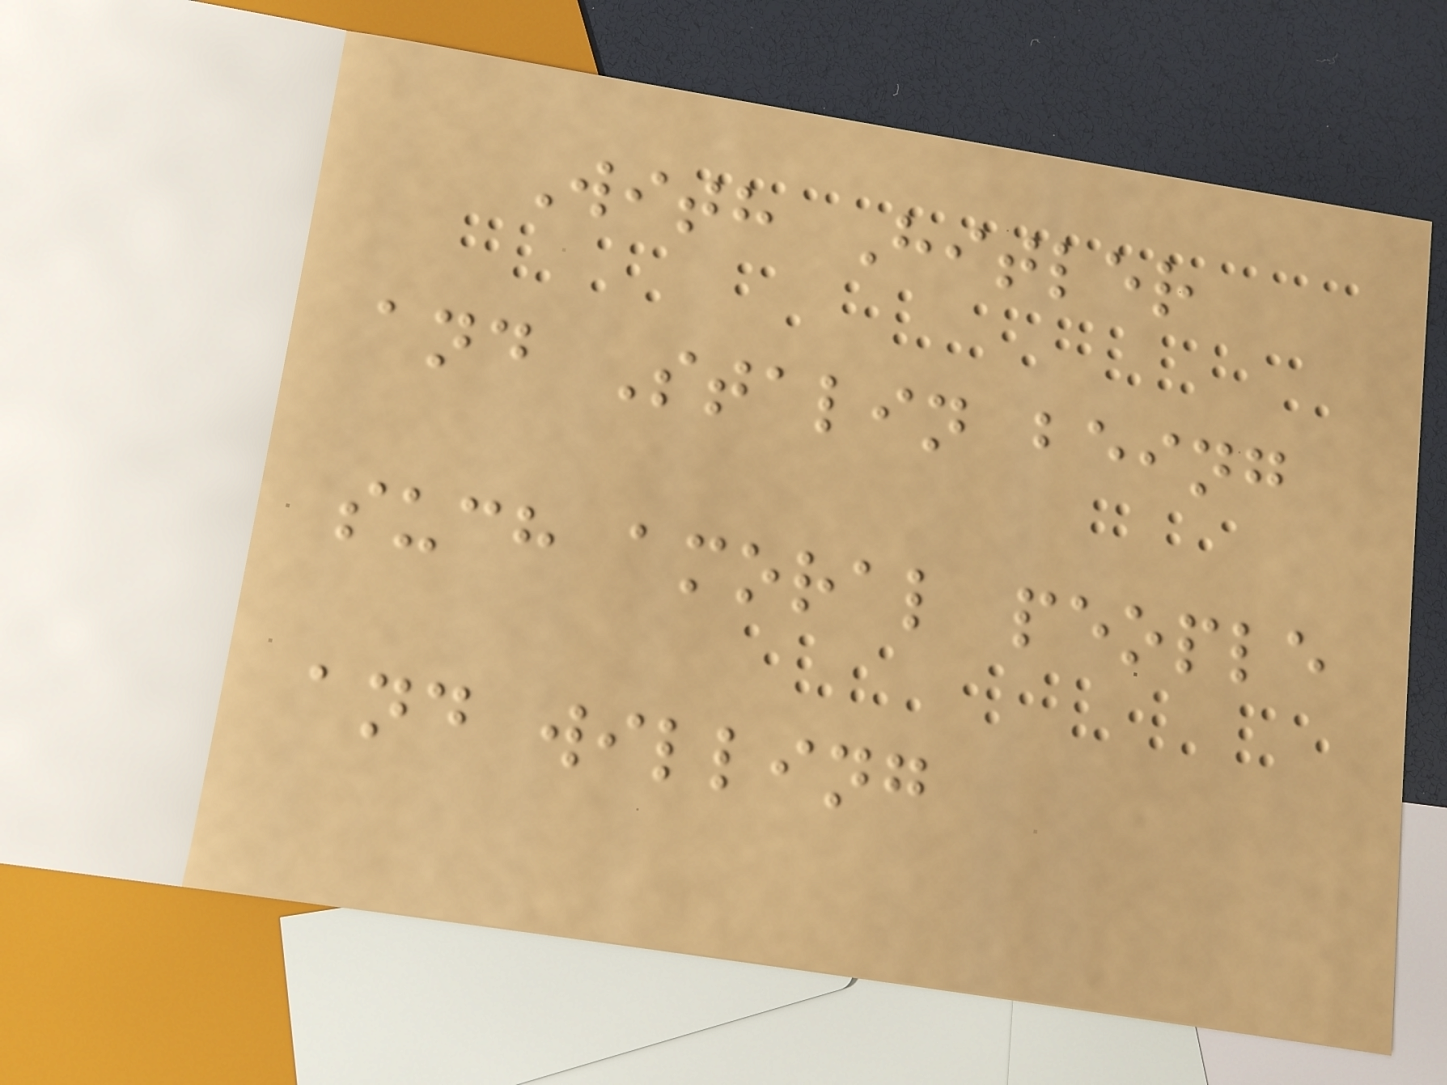With Hitler
and Stalin being
such amoral people
and willing
